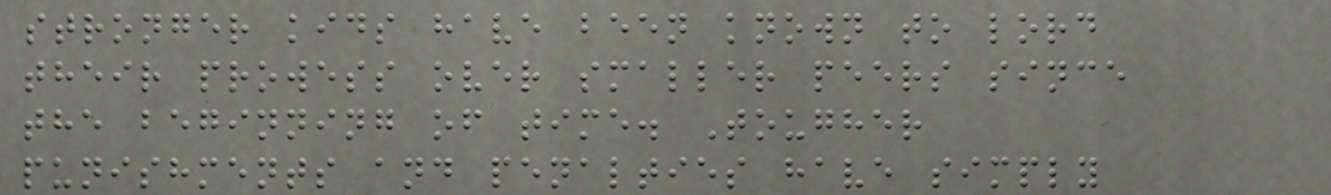stronger kids have been known to lord
their prowess over smaller peers since
the beginning of time. Tougher
punishments and penalties have simply
